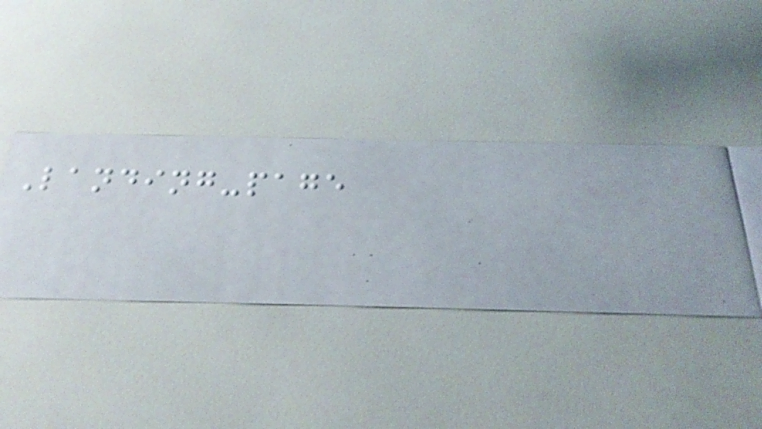Landing-page
